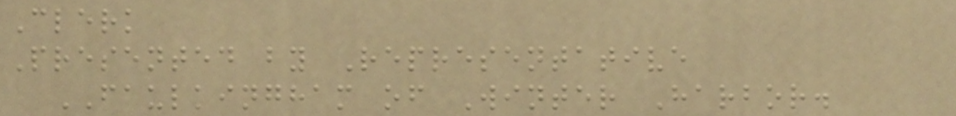Clerk
Presented by Representative
FAULKINGHAM of Winter Harbor.
